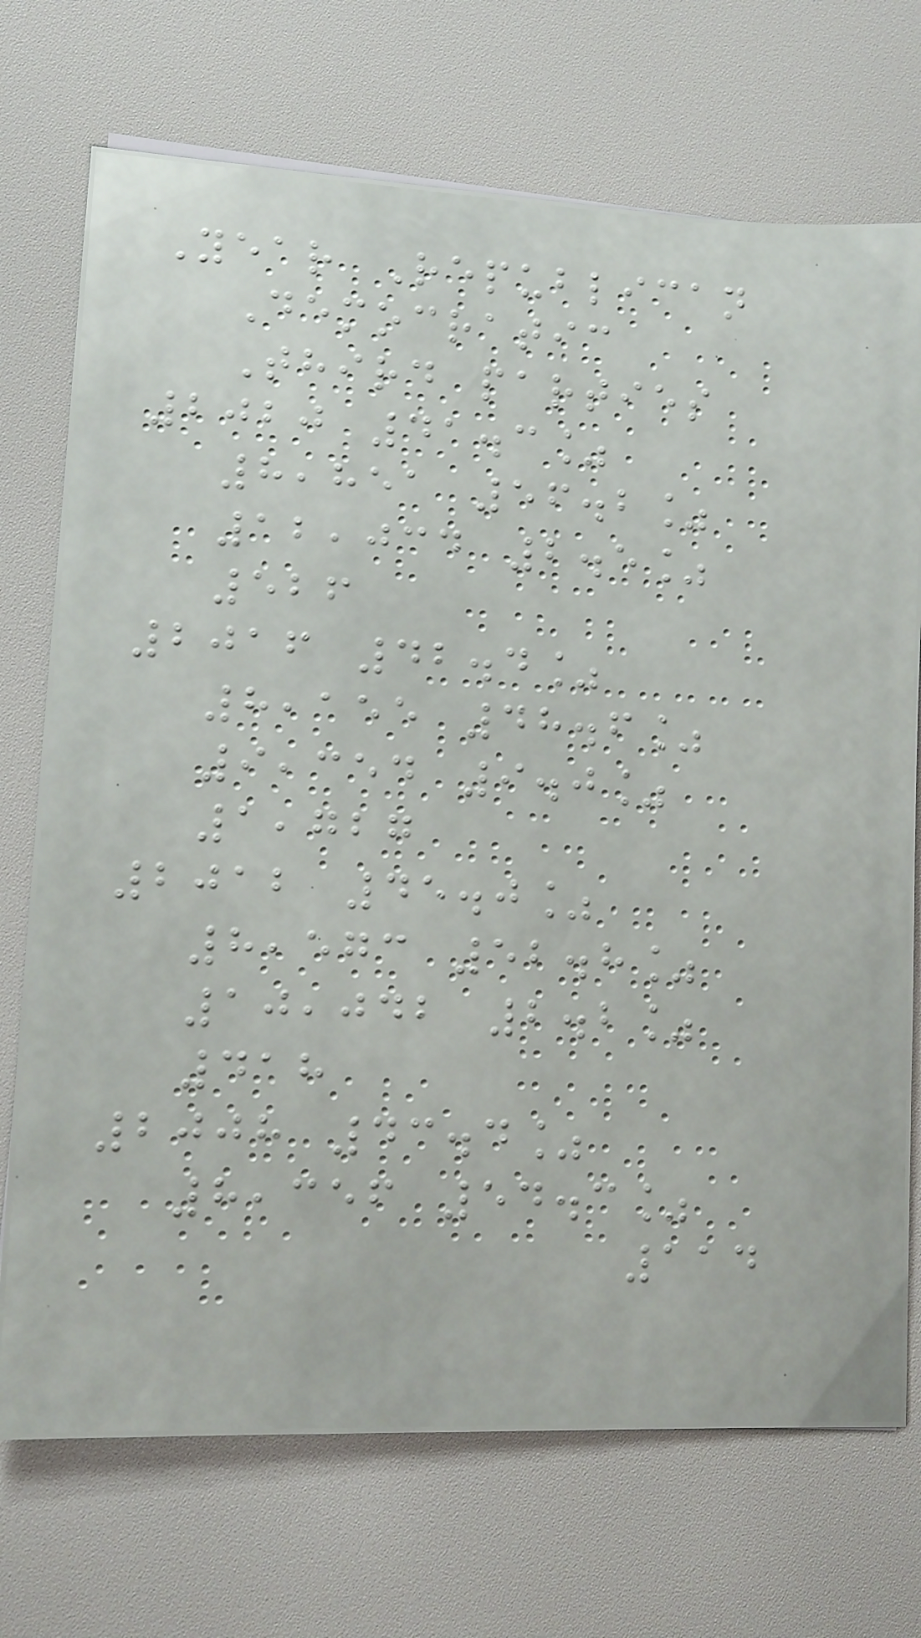Year Republican
Democratic
Third parties
2020 41.3%
8,851 56.2%
12,034 2.5%
526
2016 42.4%
8,155 48.6%
9,354 9.0%
1,727
2012 45.0%
8,573 52.8%
10,042 2.2%
418
2008 43.4%
8,356 54.3%
114
